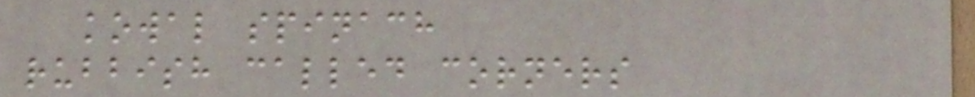kowal spinach
rubbish called corners
